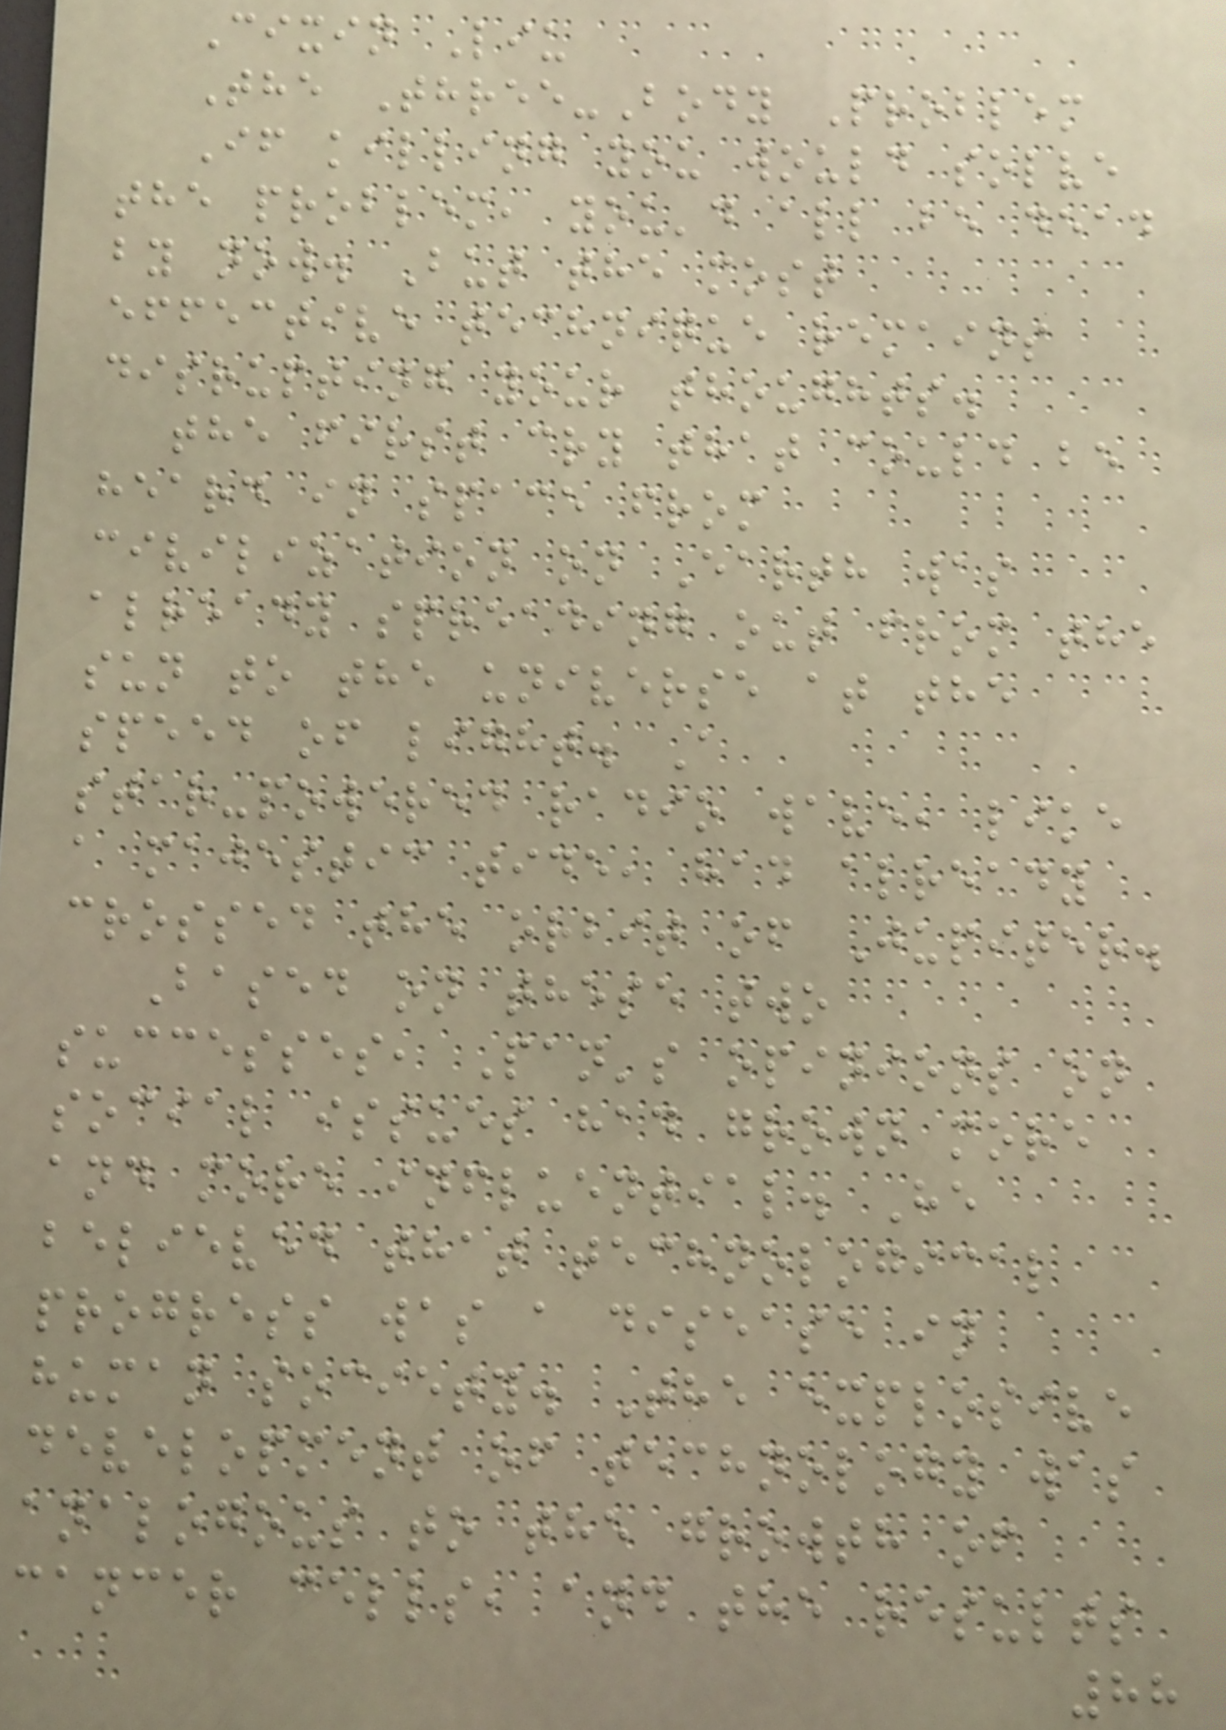Cixin Liu
The Three-Body Problem
If killing you would solve
the problem, you'd all be dead
by now. But the most
effective technique remains
disrupting your thoughts.
the first cry that could be
heard in space from
civilization on Earth was
already spreading out from the
sun to the universe at the
speed of light. A
star-powered radio wave, like
a majestic tide, had already
crossed the orbit of Jupiter.
Based on these two
successes, Pan's opinions on
social issues had grown more
and more influential. He
believed that technological
progress was a disease in
human society. The explosive
development of technology was
analogous to the growth of
cancer cells, and the results
88
